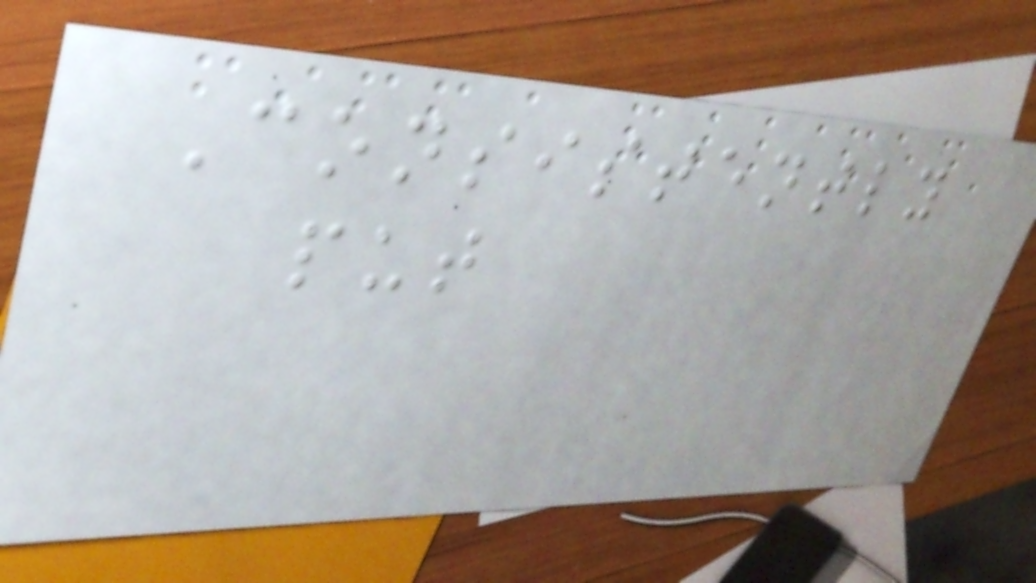Consistently
put
